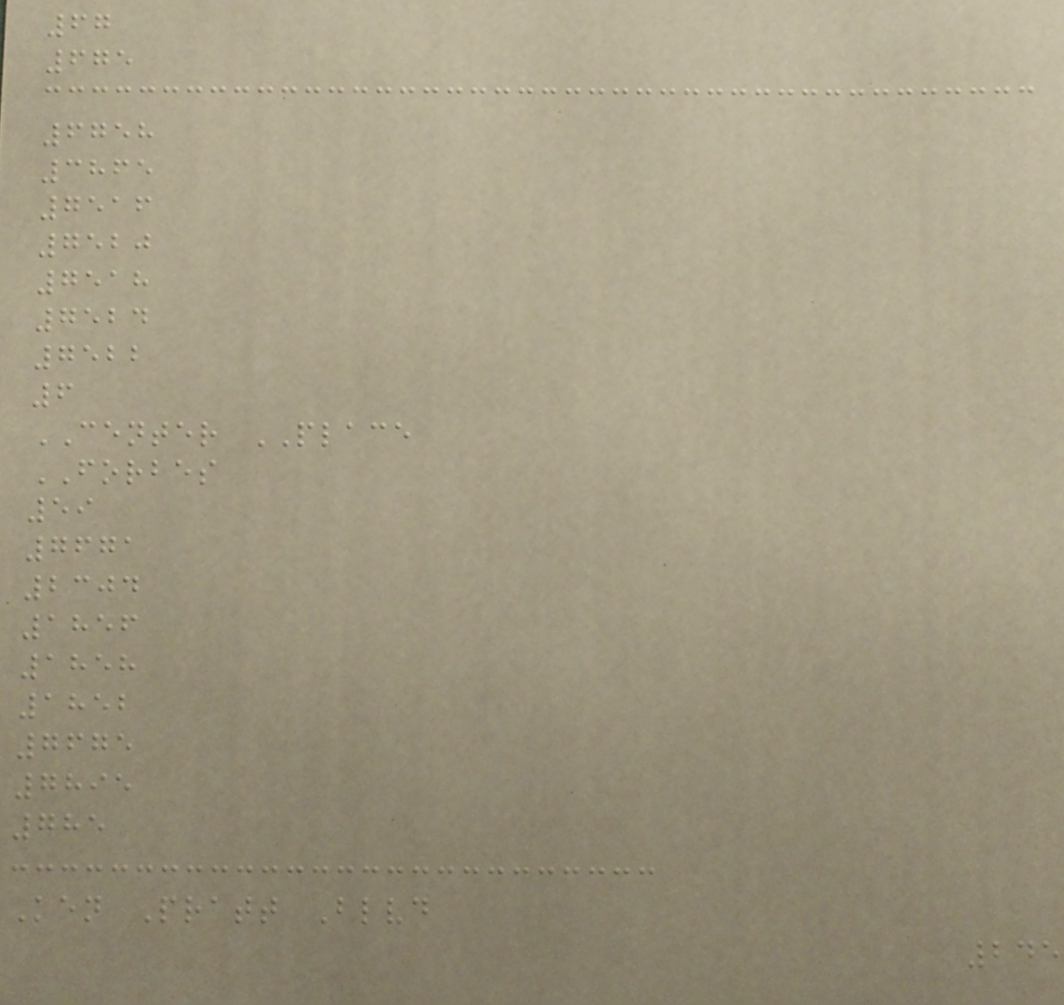67
675
6758
3865
7516
7520
7518
7524
7522
6
CENTER PLACE
FORBES
59
7671
2304
1856
1858
1852
7675
7895
785
Ken Pratt Blvd
245
